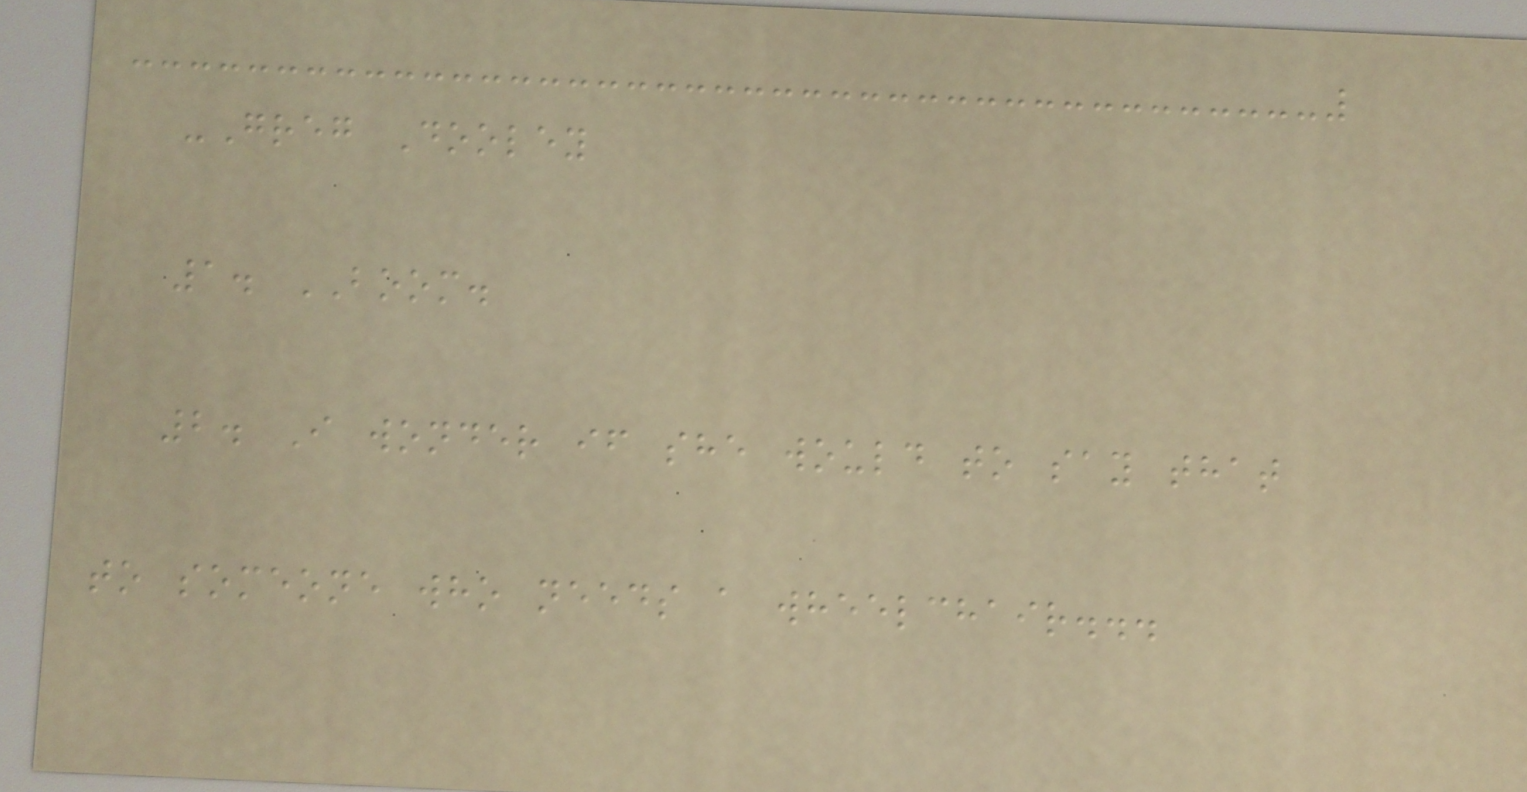-Greg Dooley
1. BOOM.
2. I wonder if she would to say that
to someone who needs a wheelchair...
